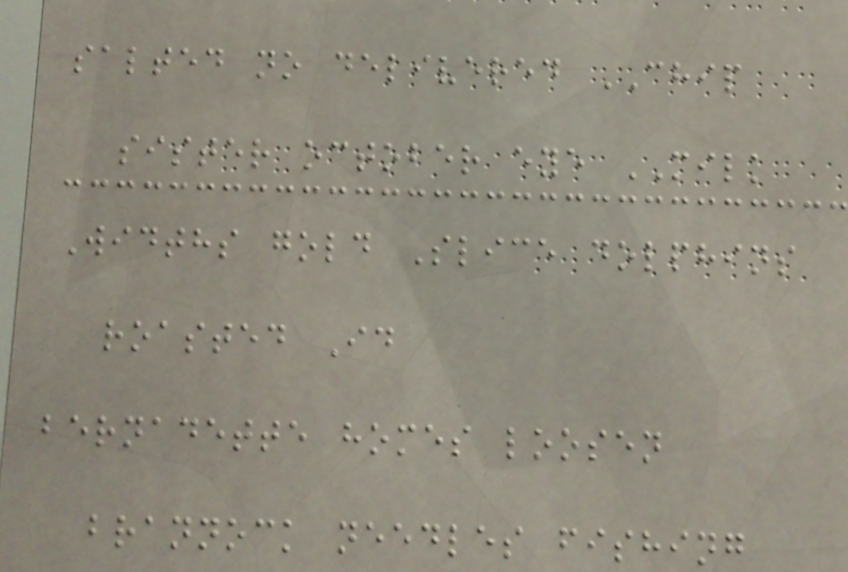salted no delivered CHIP
sister october eye MILK
Widths gold Slice dolphins
roasted Id
bernadette homes loosen
brannock needles fishing
